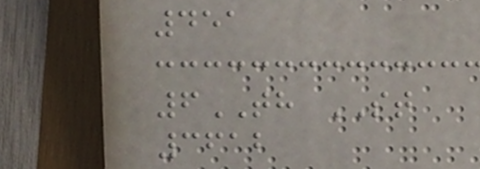451
6TH ST
3612
